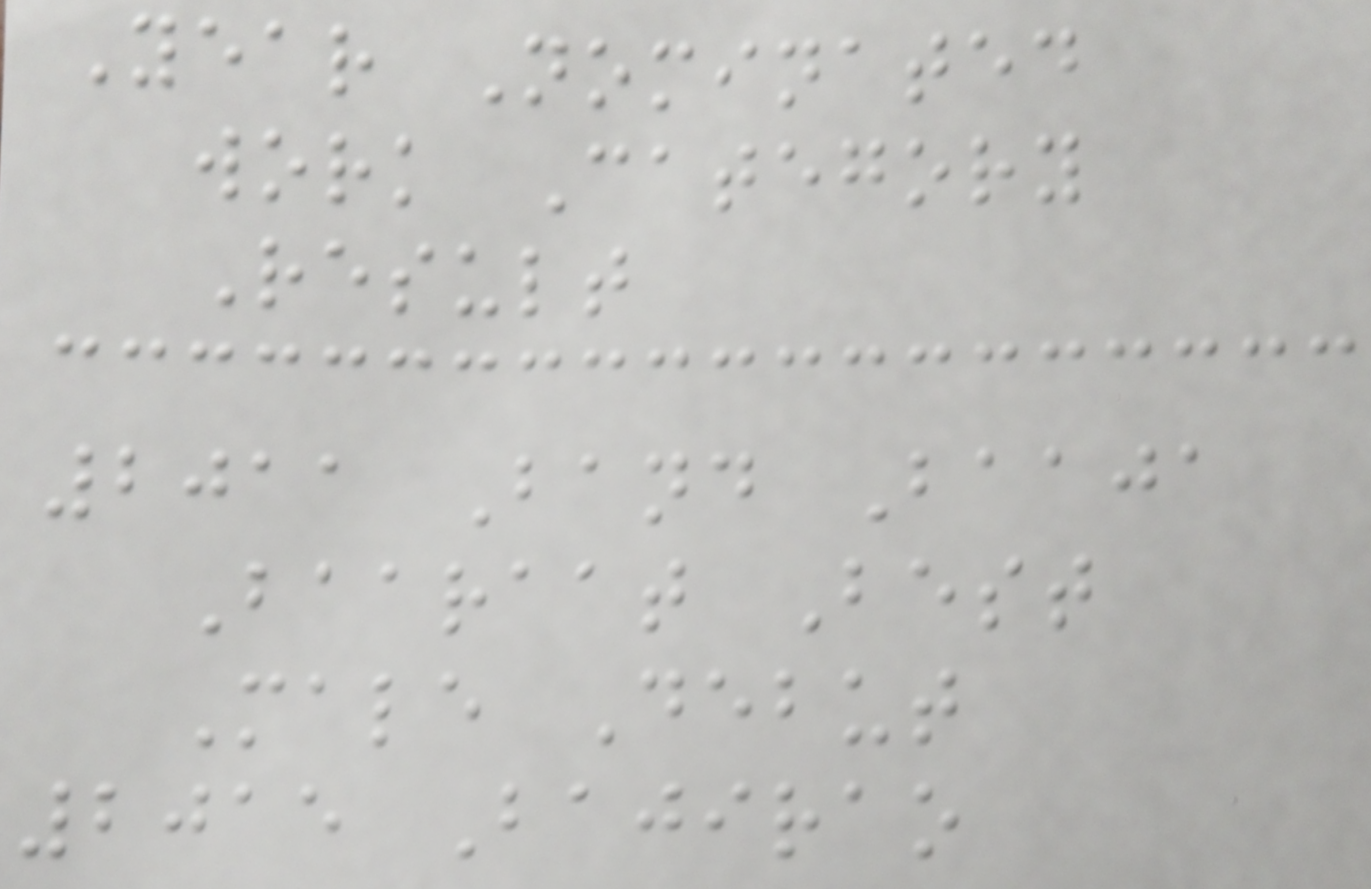Year Nominated
work Category
Result
2011 Band Baaja
Baaraat Best
Male Debut
2015 Bajirao
